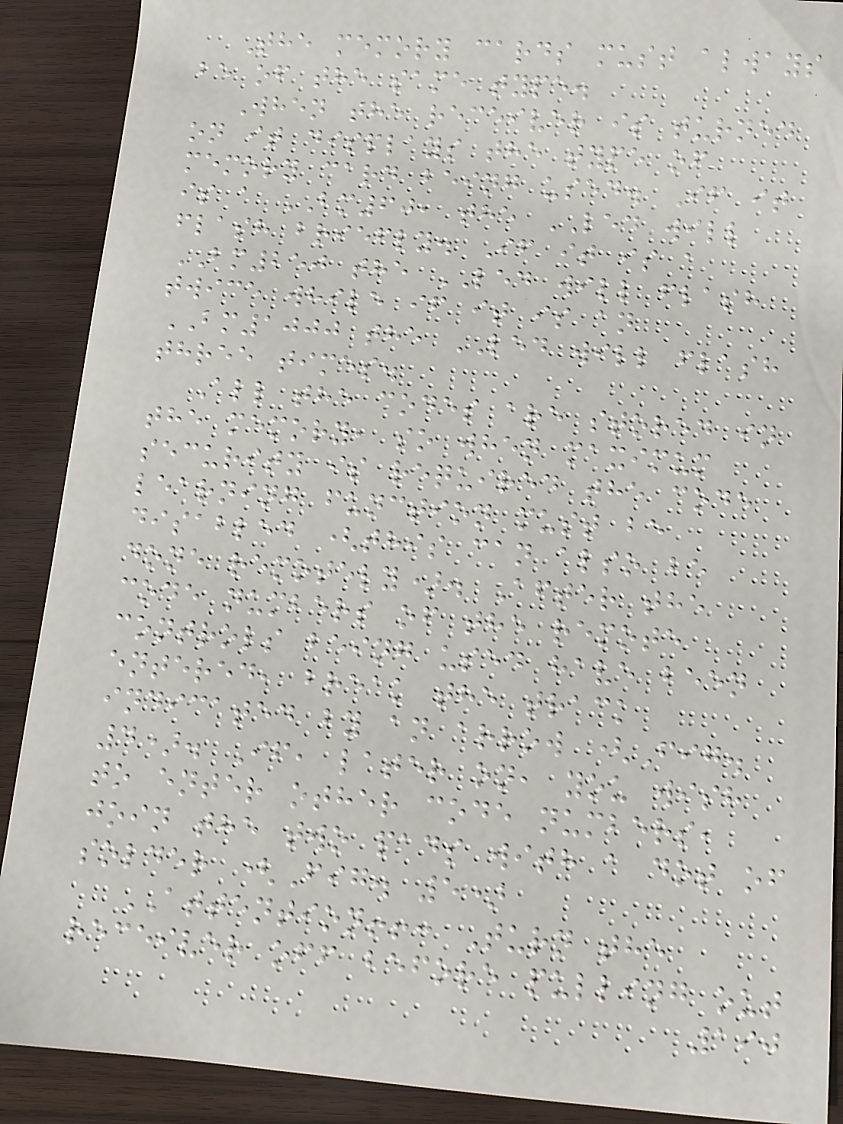The memory cards must always
be of the same type.
When the receiver is turned
on it displays the type of
memory card being used. If it
is a BM60, the LED will
flash briefly. If it is a
BM250 the LED will flash
twice while if it is an
BM1000 the LED will flash
three times.
All the codes are stored in
the memory, so when maximum
security is required the code
learning function must be
disabled (this can also be
done remotely). After the
code numbers of the remote
controls being used have been
entered, break the track
indicated by an arrow (Fig.
4). If, later on, you wish
to enter other code numbers,
join the two pads with a dot of
solder (Fig. 5)
ATTENTION!!: Turn the
receiver off before pulling out
190
